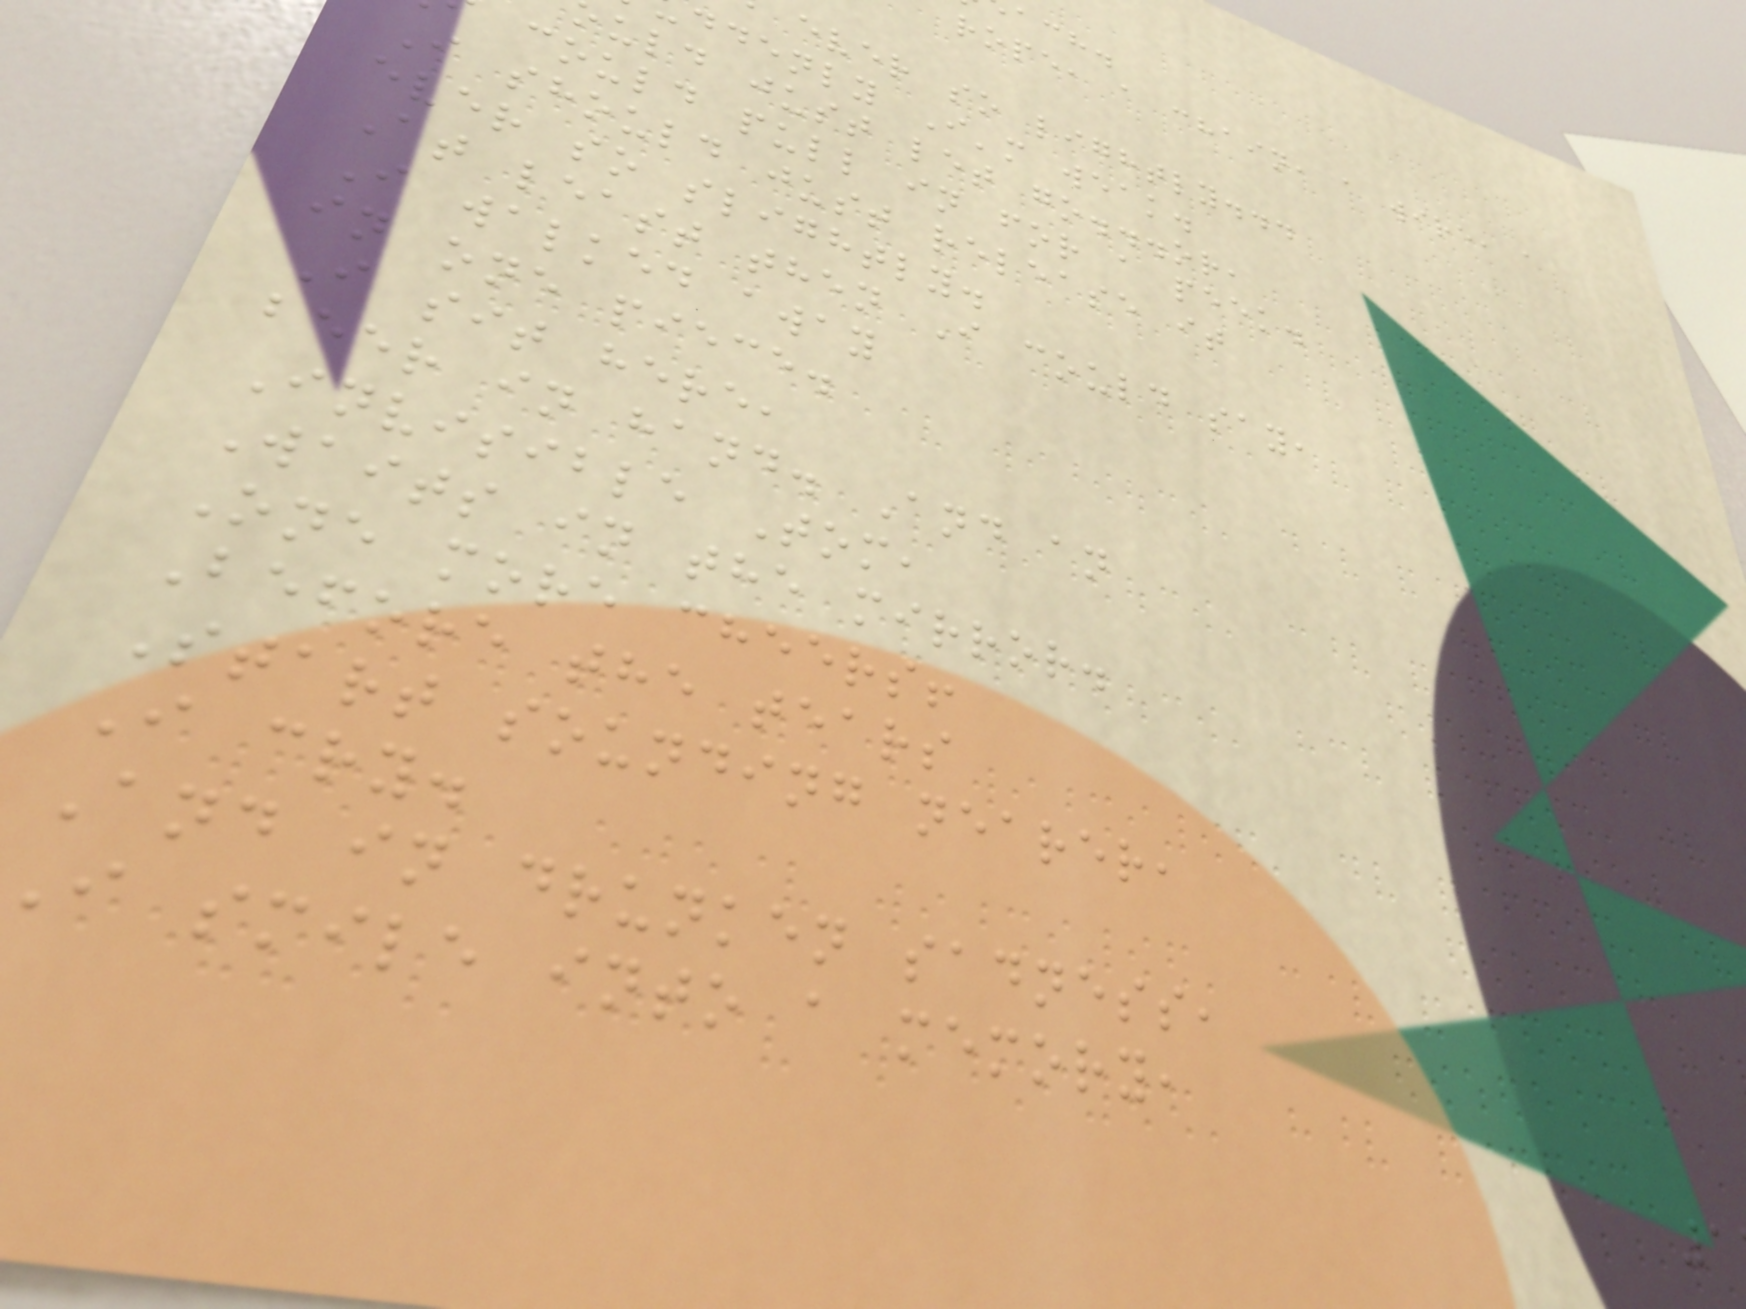rope, a chain, a wire, a
ever so lightly...
ddenly I'm weak.
uld just let go...or,
could pull in for a peek.
I should just release it
ever so slightly.
At least then I could say,
I walked away
in one piece.
I sit here,
beer in hand. And an
Invisible Tom,
Waits in the mirror.
One more cheers!
Before the tears
Start sounding nearer,
I cry.
And in drunken sadness,
i smile into a memory,
